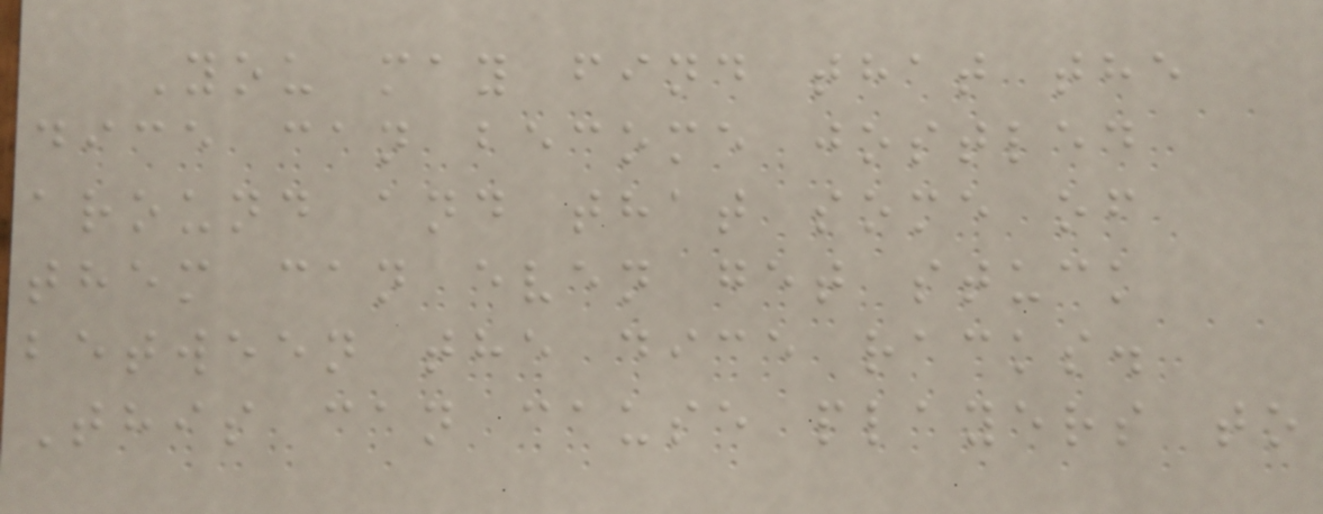You may find that the
dice can become jostled
around and that some of
them can even get stuck
between the dice racks.
This can cause players to
